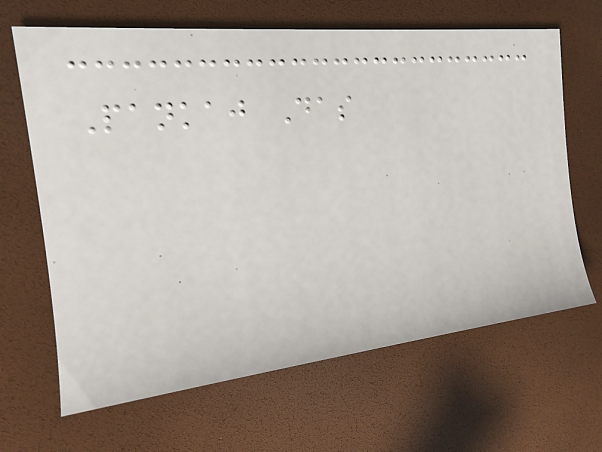Pankaj Das
